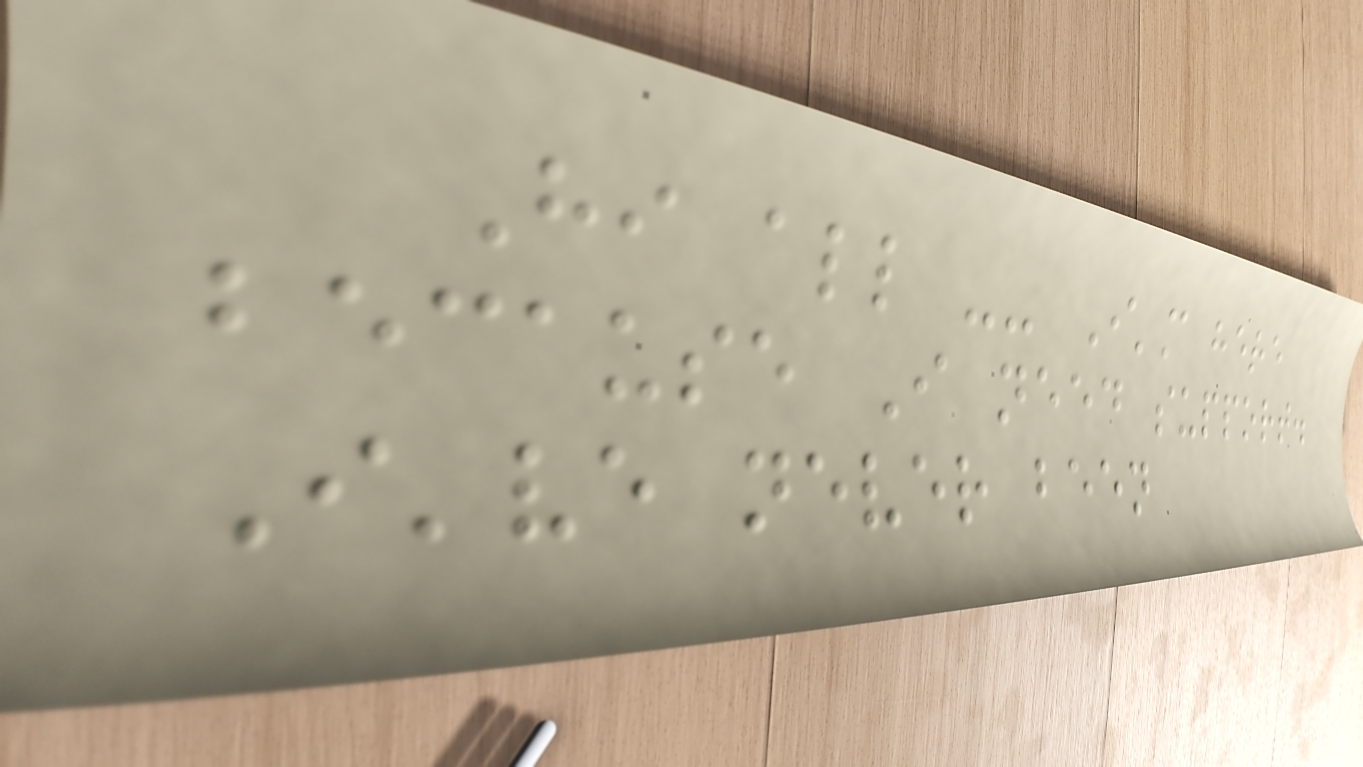Hi all -- I'm here
because I need support.
I've never been
